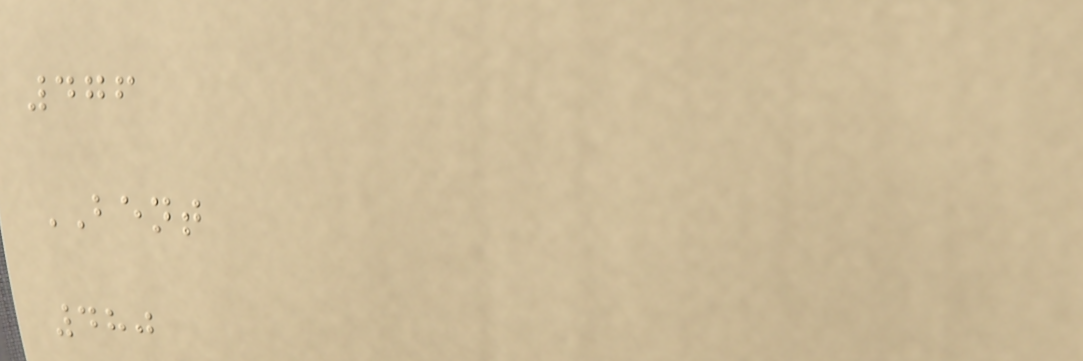476
BENT
480
